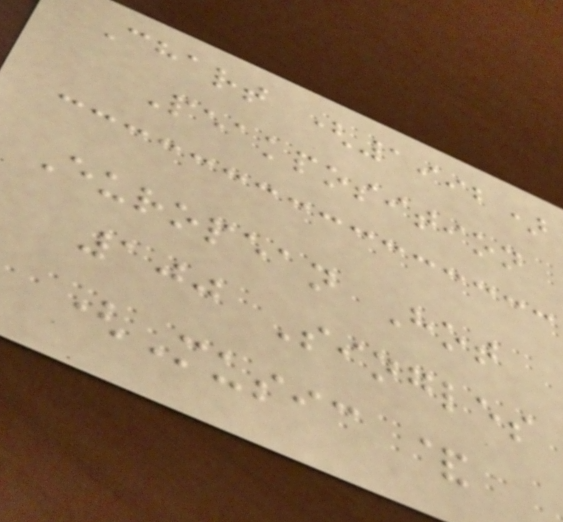Chart (1992)
Peakposition
European Hot
100 Singles
(Music &
